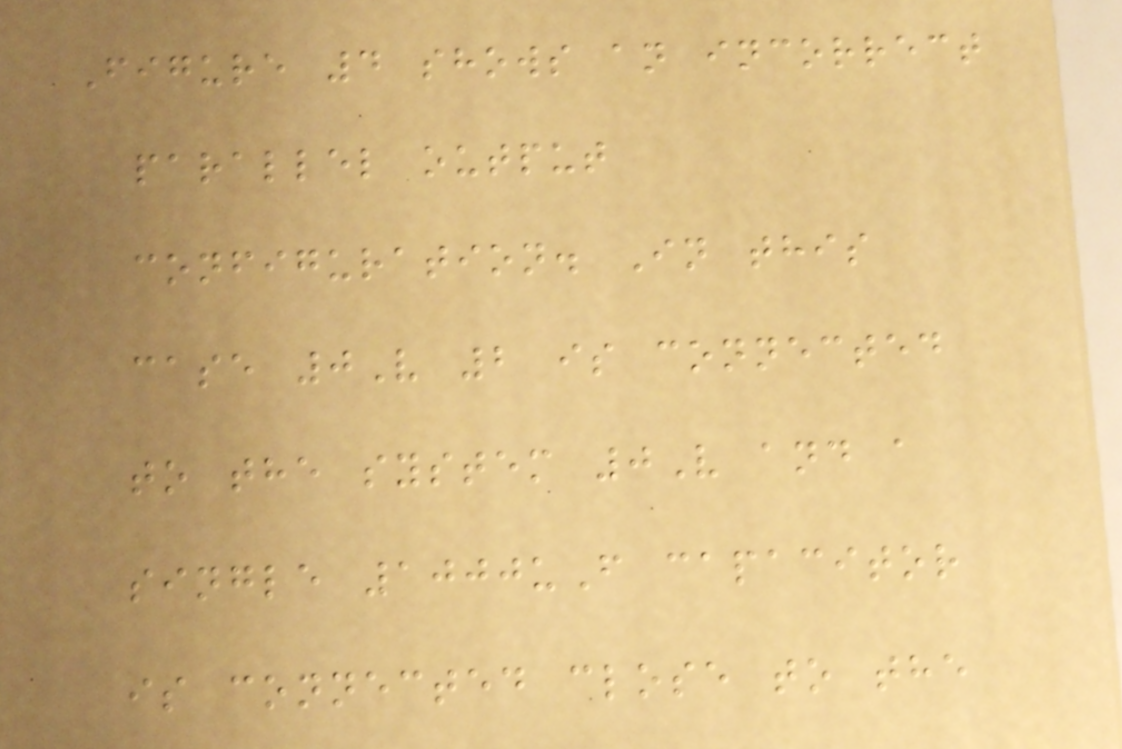Figure 4 shows an incorrect
parallel output
configuration. In this
case 0V 2 is connected
to the system 0V and a
single 1000uF capacitor
is connected close to the
